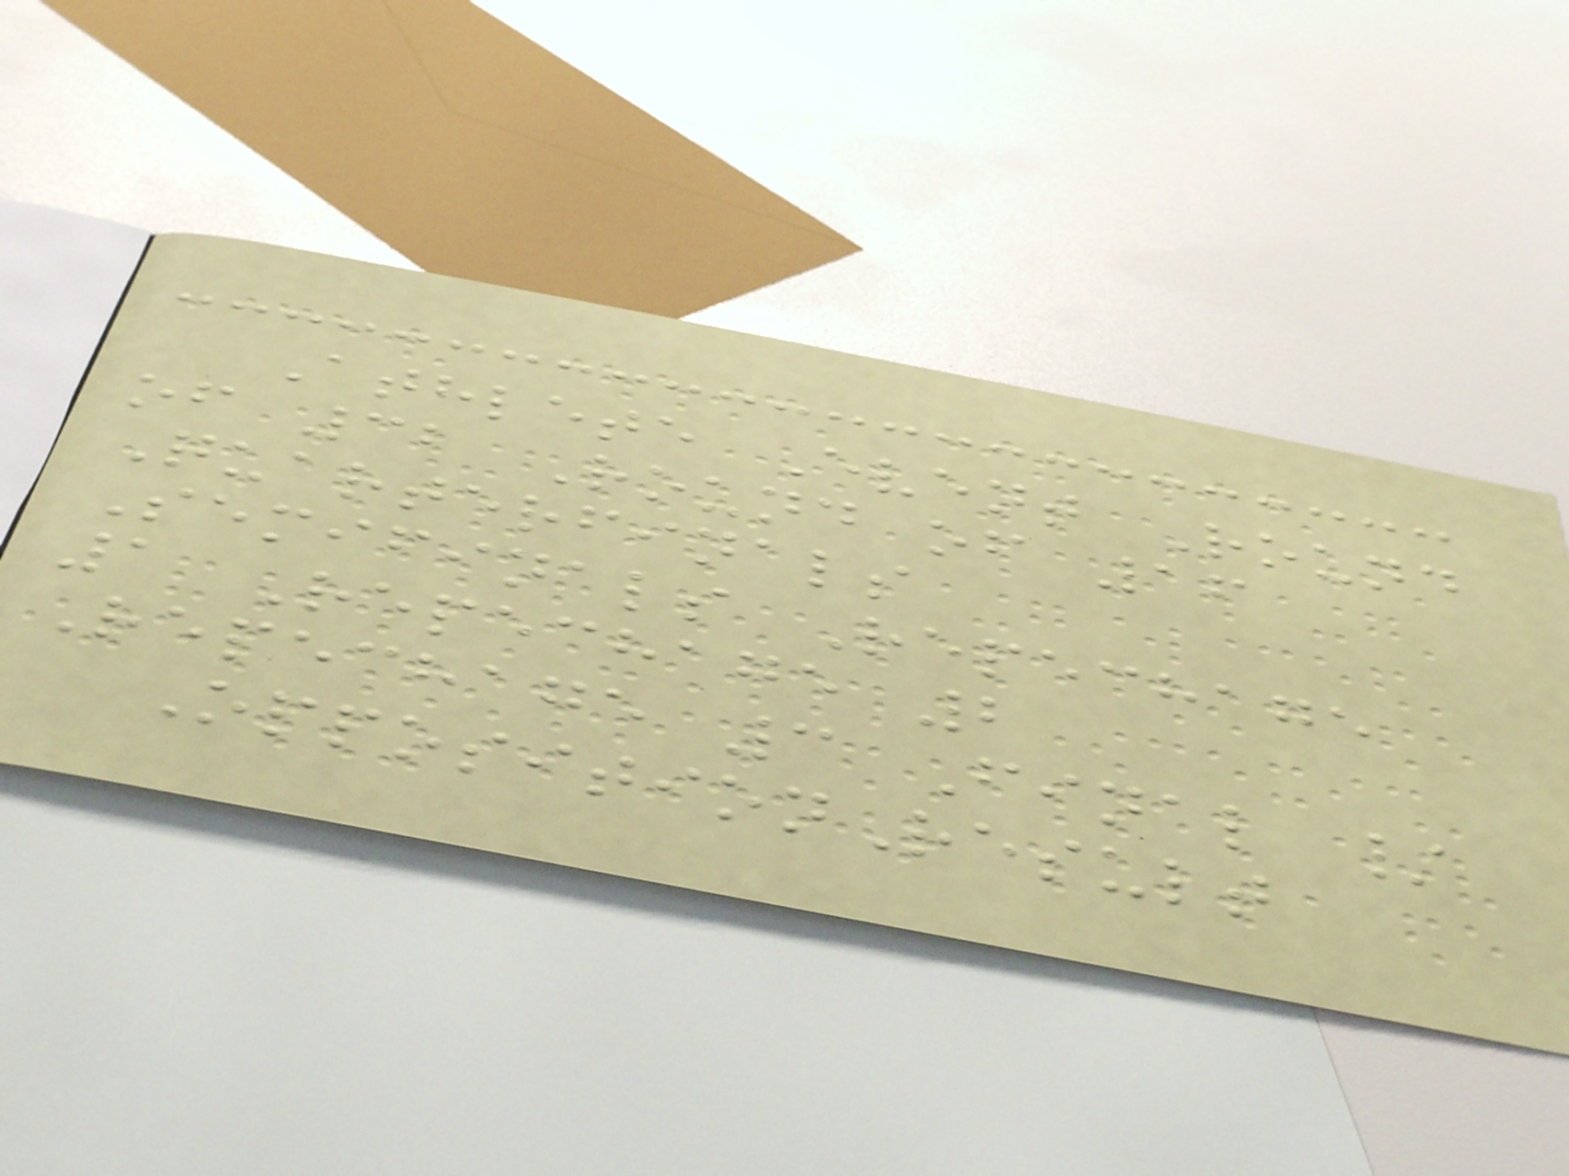Athlete Event Round
of 32 Round of 16
Quarterfinals
Semifinals Repechage
1 Repechage 2
Repechage 3 Final /
OppositionResult
